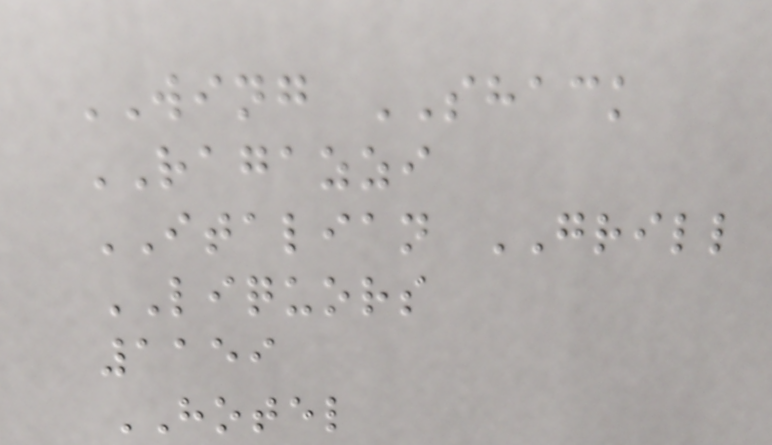WING SHACK
RAGAZZI
ITALIAN GRILL
LIQUORS
1159
HOTEL
